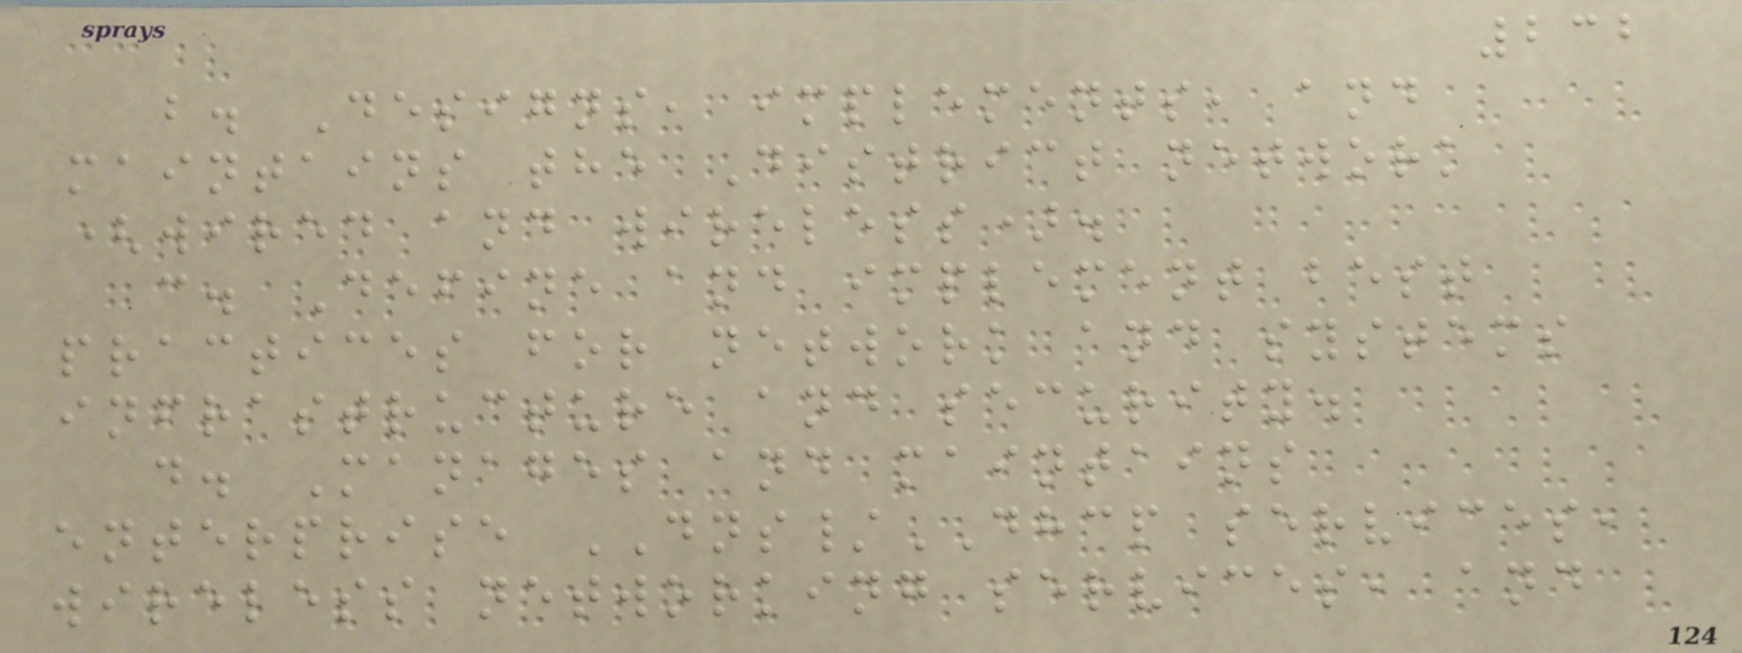232
b. Designs, implements, and
maintains the District network
(wired and wireless).
c. Define and implement best
practices for network and systems
infrastructure and security.
d. Manages and maintains
enterprise DNS/DHCP services,
wireless networking services, and
